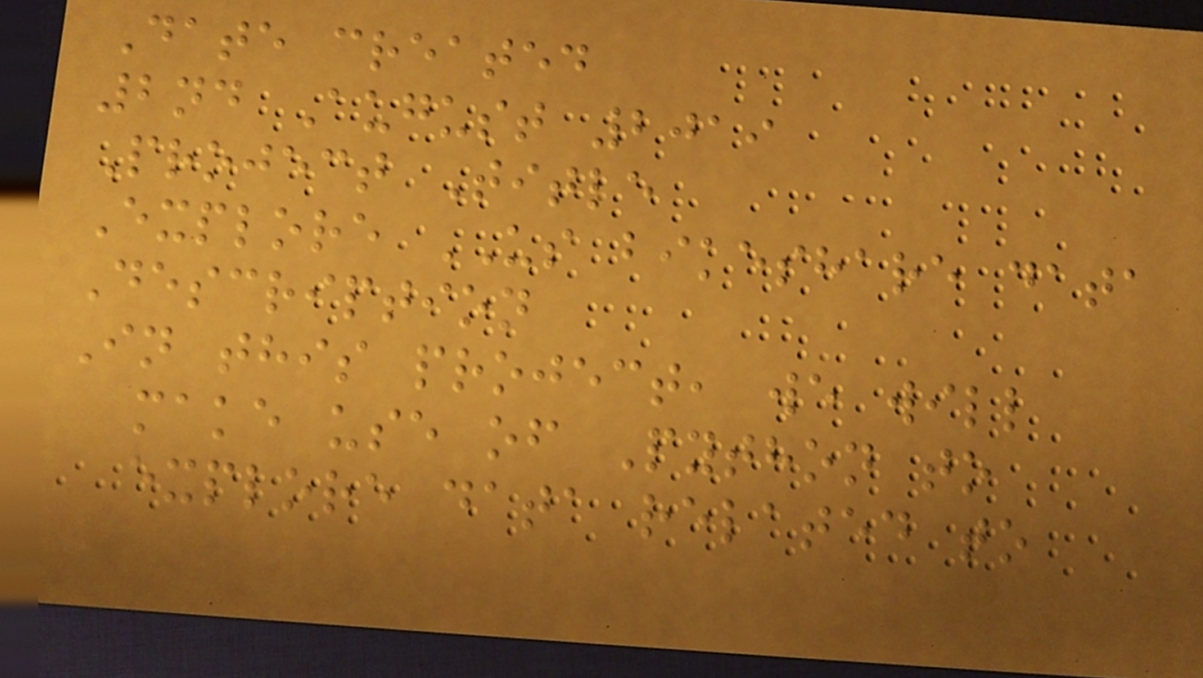Date created
2nd August 2019
Project Title
Explore US bikeshare data
Description
In this project, we will
make use of Python to
explore data related to
